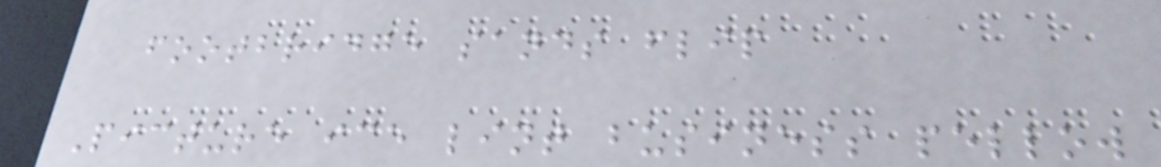footbridge sands flip
Picture ice lint business pellow
